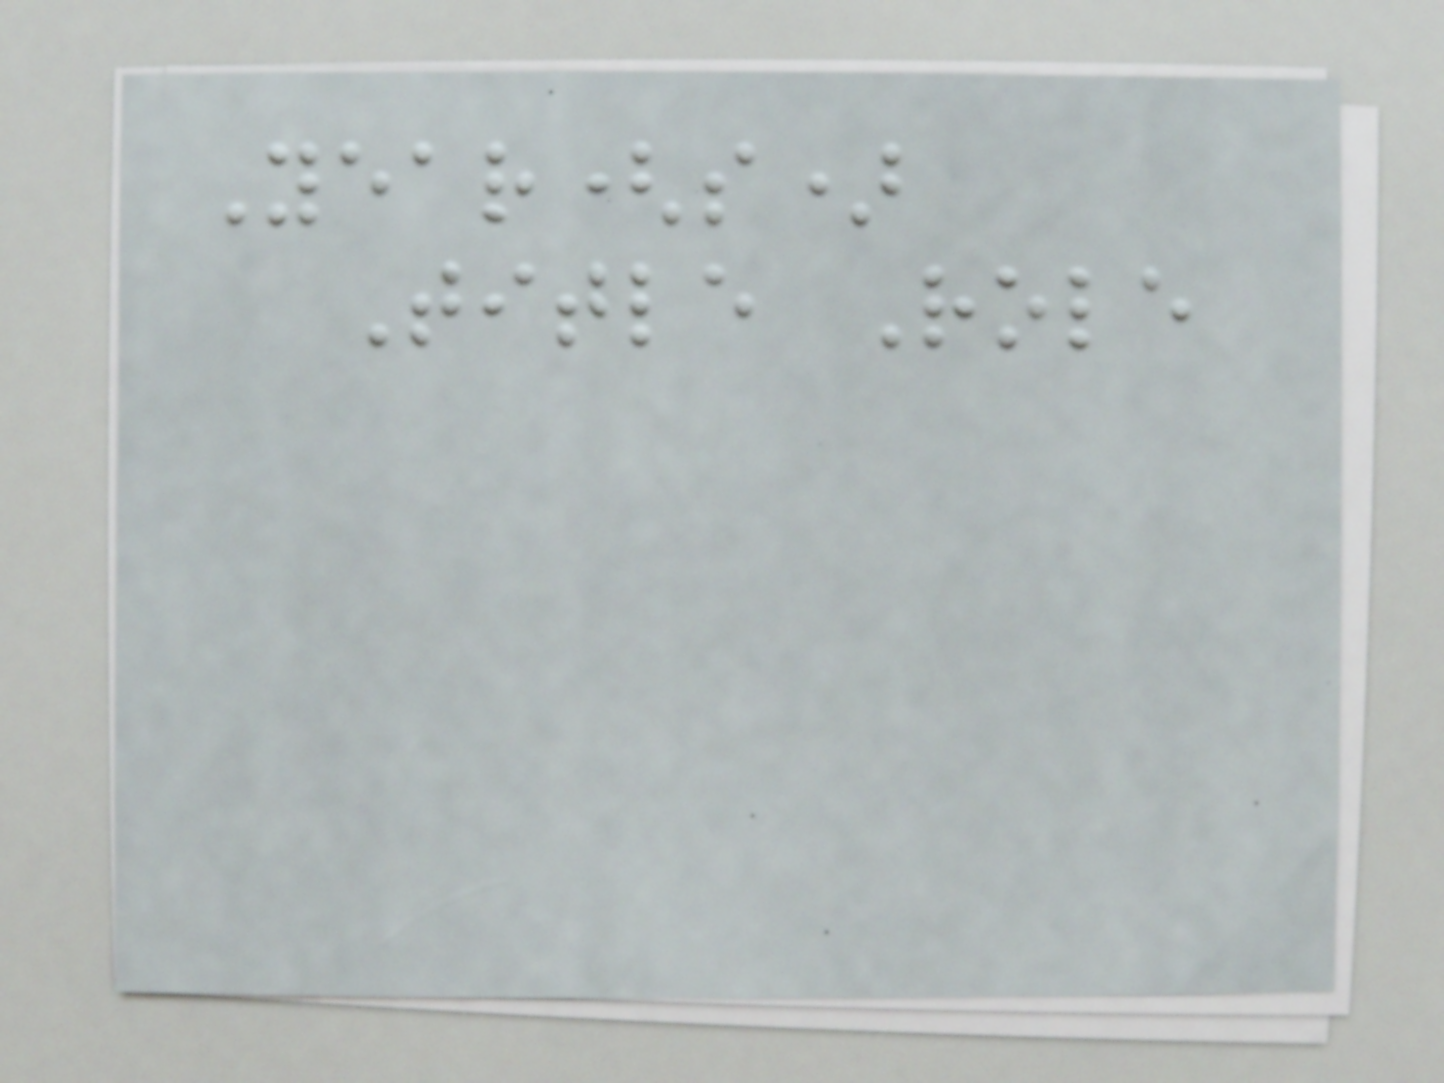Year(s)
Title Role
